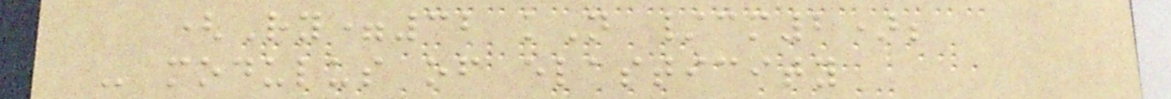(Ry=32 kN /cm2);
- modulus of elasticity
